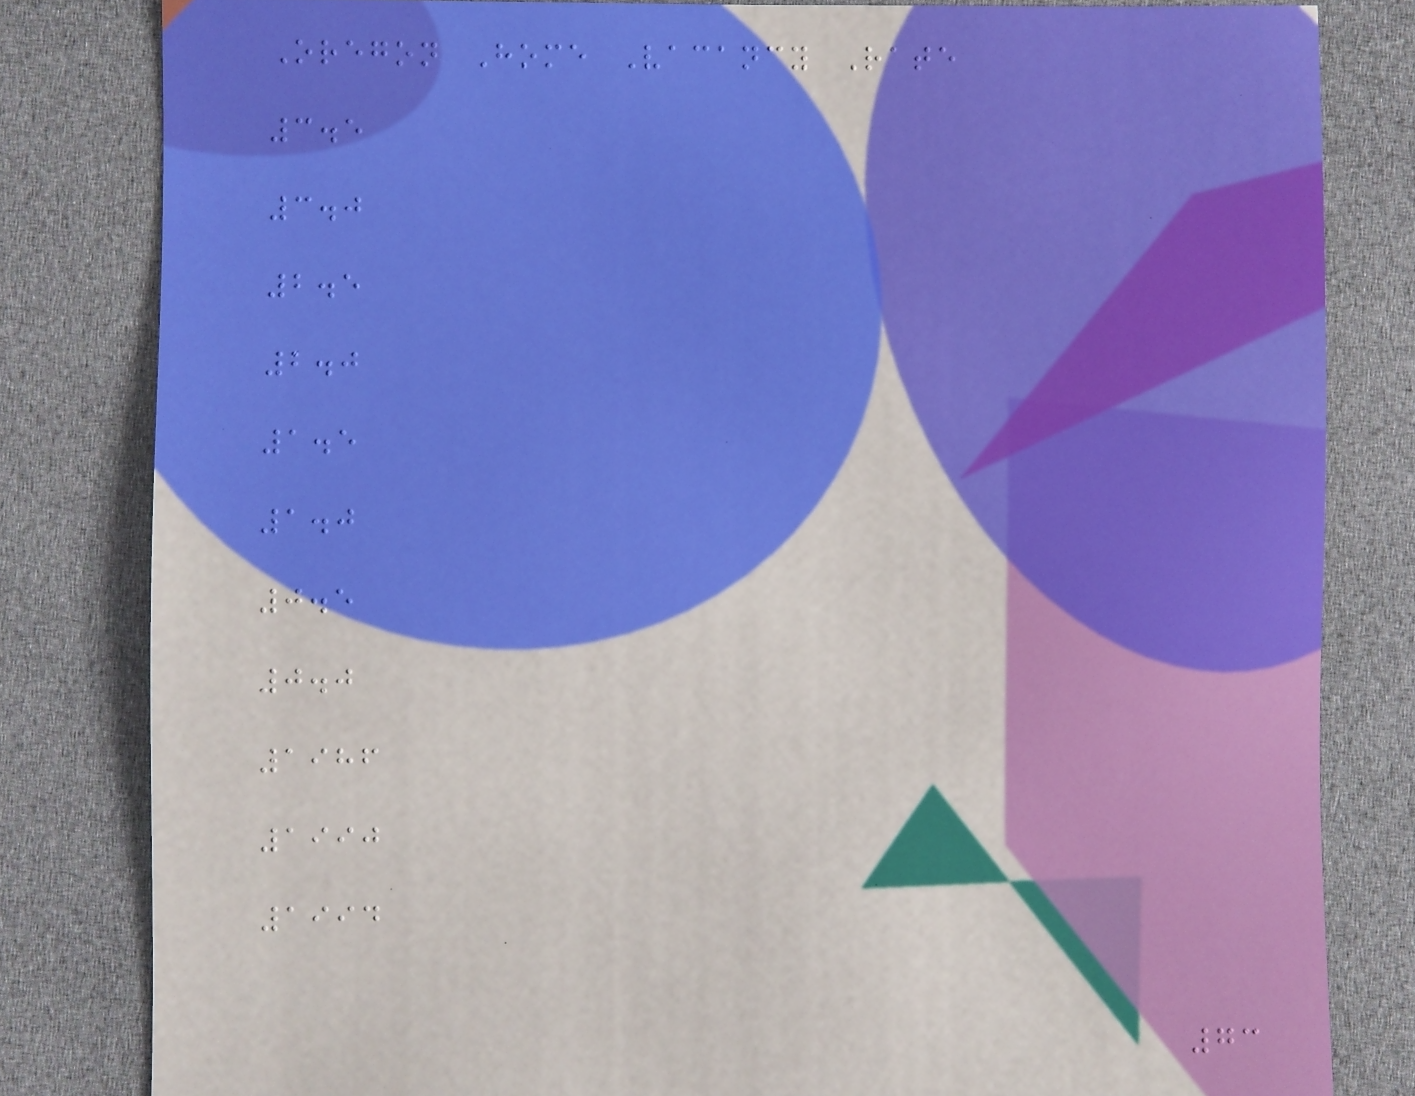Oregon Home Vacancy Rate
3.5
3.0
2.5
2.0
1.5
1.0
0.5
0.0
1986
1990
1994
73
